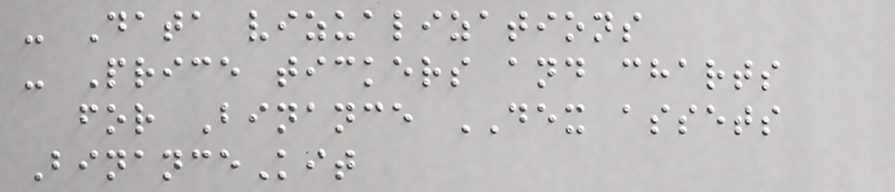- Data vizualizations
- Price tickers and charts
for Binance DEX assets
BinanceKit
